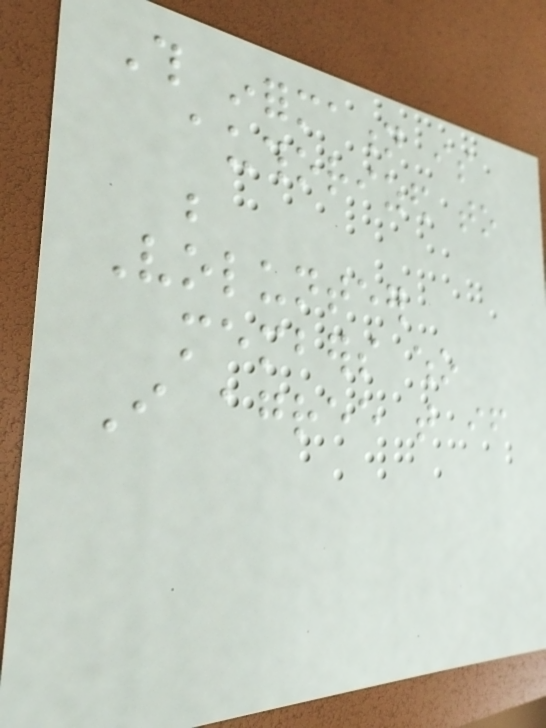This information is
authorized to
be
Volunteer
members who
I agree that if
